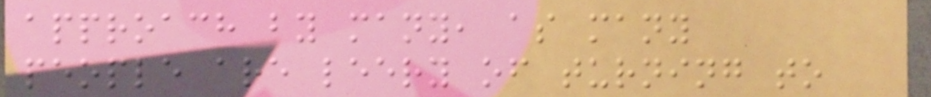approach by many, as many
people are leery of turning to
